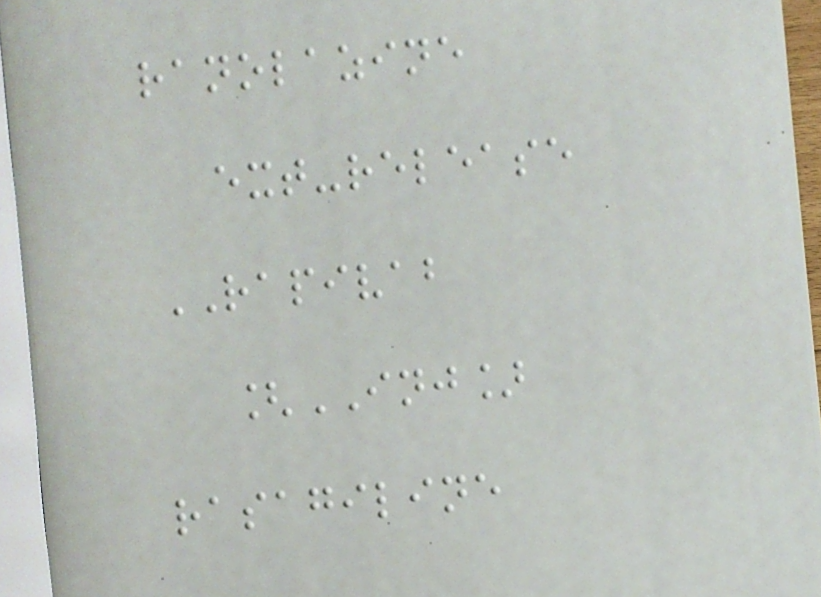ranolazine
ext-release
RAPIVAB
[INJ]
rasagiline
